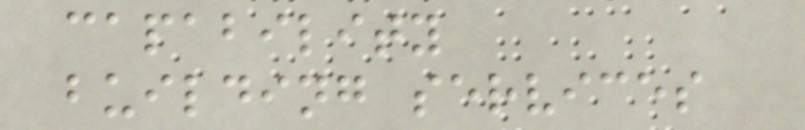capability
building services
